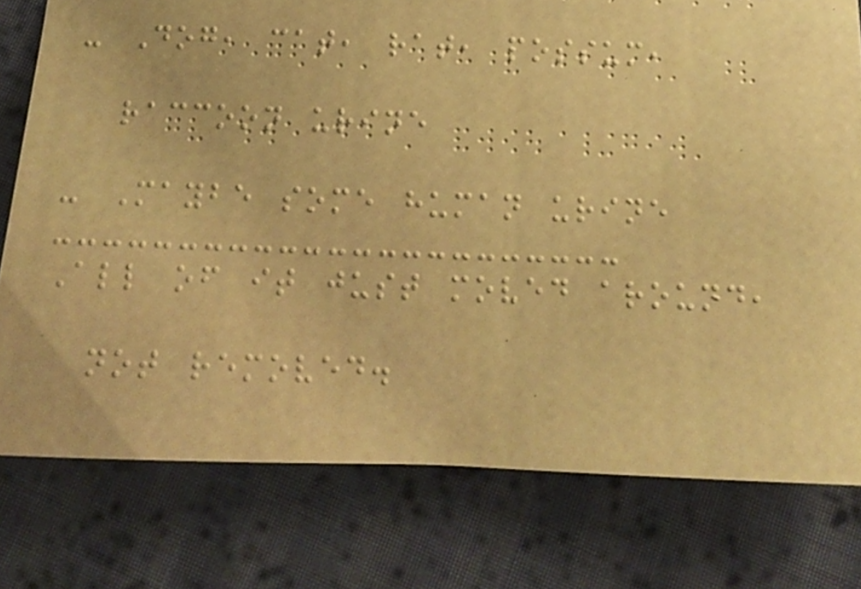- Dog, cat, rat, possum,
raccoon urine
- Maybe some human urine
All of it just moved around,
not removed.
